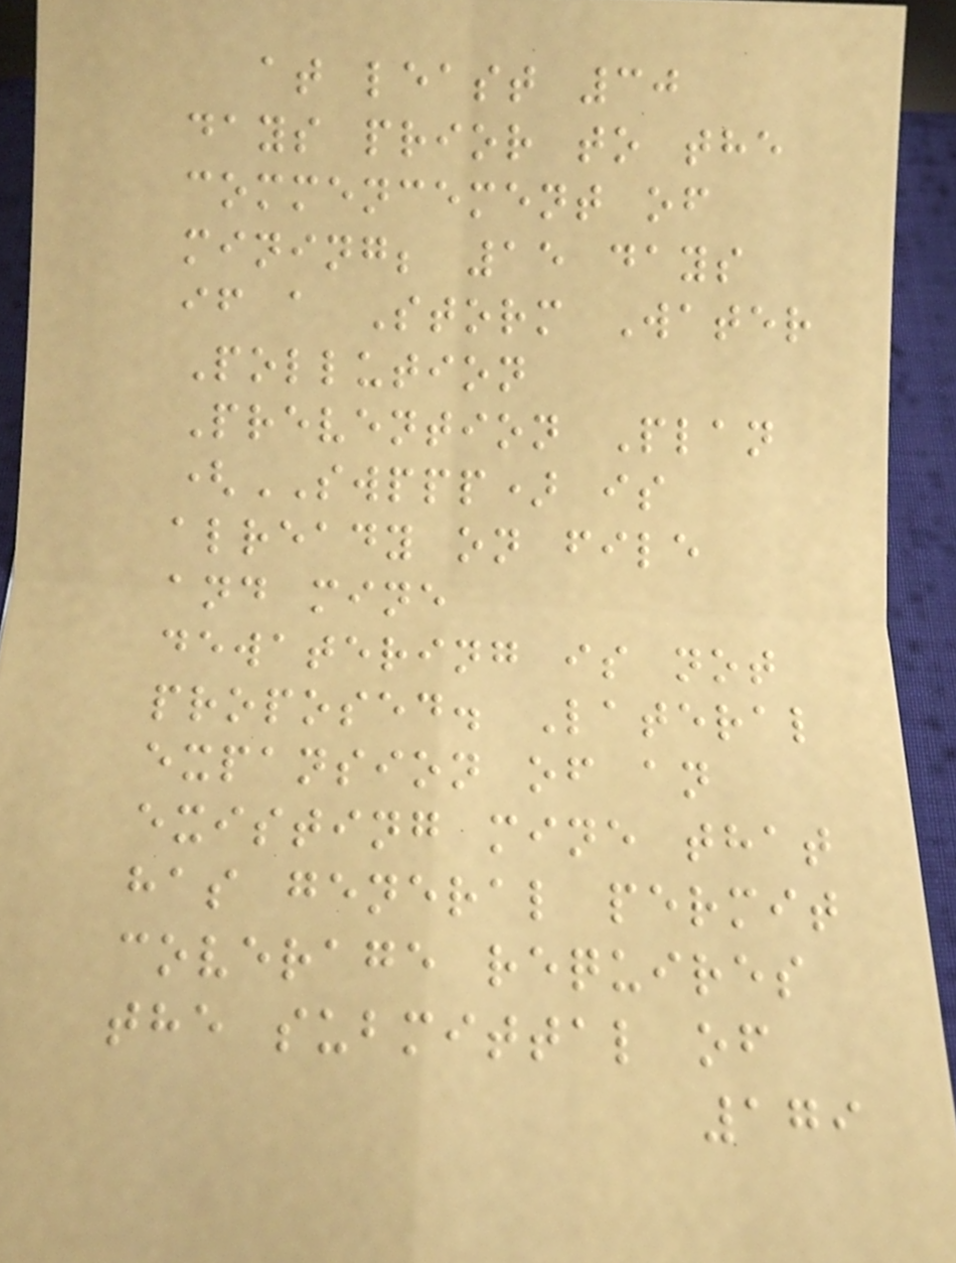at least 30
days prior to the
commencement of
mining; 15 days
if a Storm Water
Pollution
Prevention Plan
(SWPPP) is
already on file
and mine
dewatering is not
proposed. Lateral
expansion of an
existing mine that
has general permit
coverage requires
the submittal of
179
